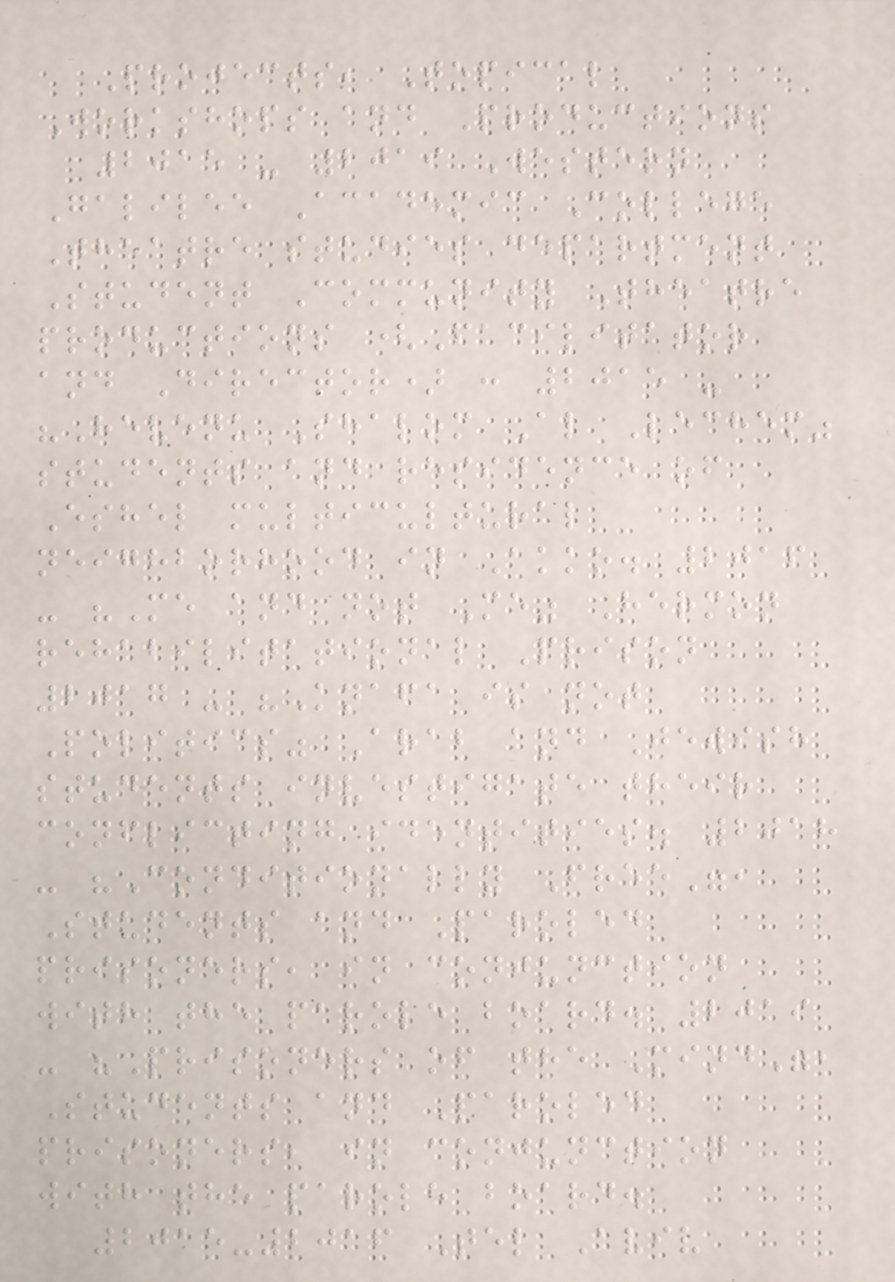Projects, Topical
Workshops and Productions
2015 - 2019 Western
Galilee Academic College
Theatre studies department
Student Community Theatre
productions (Facilitator
and Director) : 2015 -
"Hevenu Shalom Al Lechem"
students and residence of
Eshel multicultural
neighborhood in Akko. 2016
- "Me and not Me" Hermon
rehabilitational Prison
2017 - "Knafa is not
Politics" Arab and Jewish
students investigate their
conflicting identities. 2018
- "Conditionally Free",
Students and Paroled
prisoners, in conjunction
with the parole board. 2019
- "Prisoners of the Mind",
Students and Paroled
prisoners, in conjunction
with the parole board.
2015-2016 Tel Aviv
